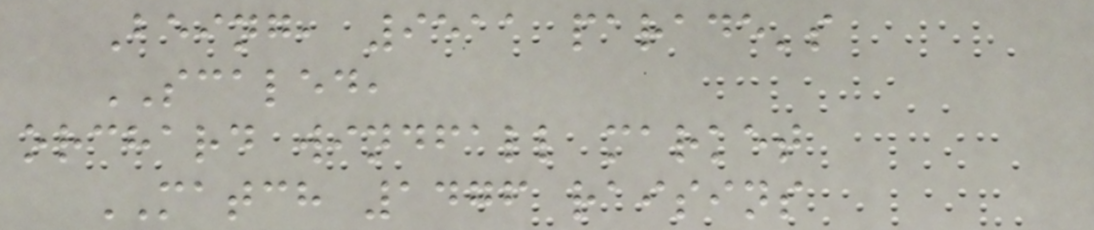Being, 9511 parade's
SCALED,
orchard windfall market
MATCH 1476 raisins
